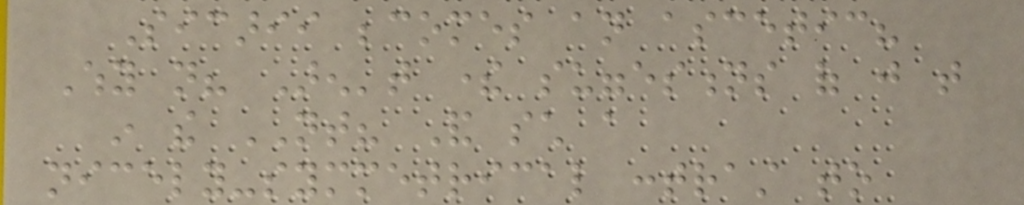Sicarii becomes an ascetic?
Why not? Aren't there suggestions of just that
in the NT? And such a
nicely-symmetrical contrast to
